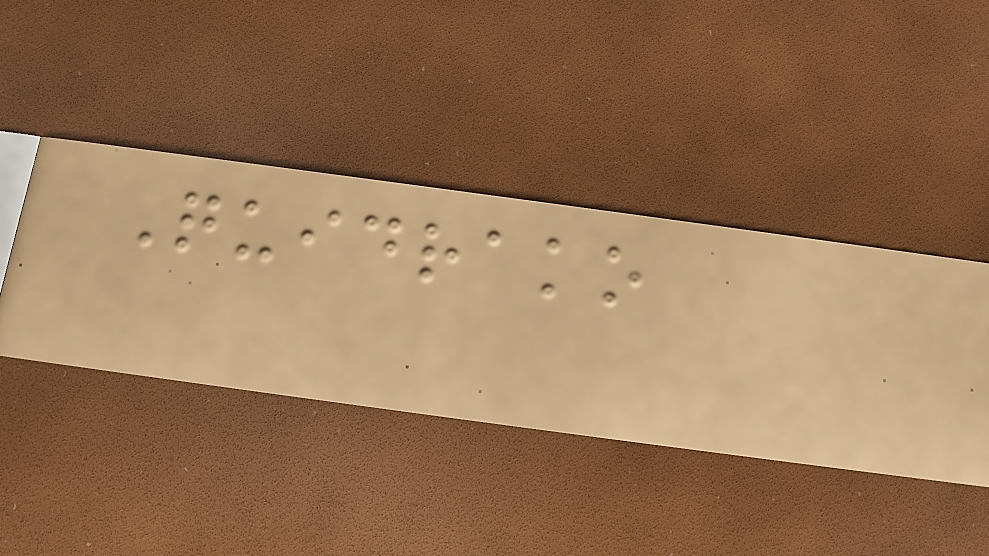Quidrako
